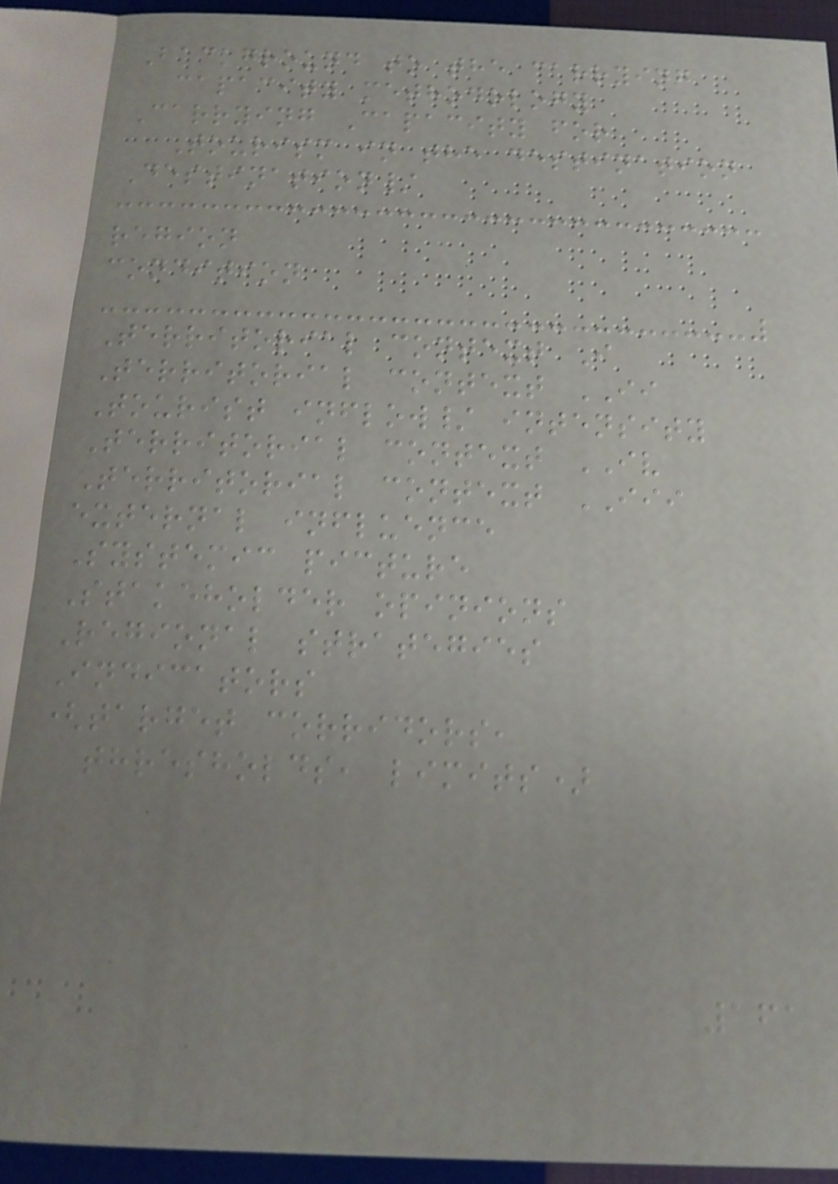Background to the carrying
capacity methodology
Carrying Capacity for
Tourism in the destination
Destination/
region
condition
Territorial context I
Territorial context II
Tourist inflow/ intensity
Territorial context IV
Territorial context III
external influence
Systemic picture
Stakeholder opinions
Regional strategies
Indicators
(target corridors,
thresholds, limits)
161
